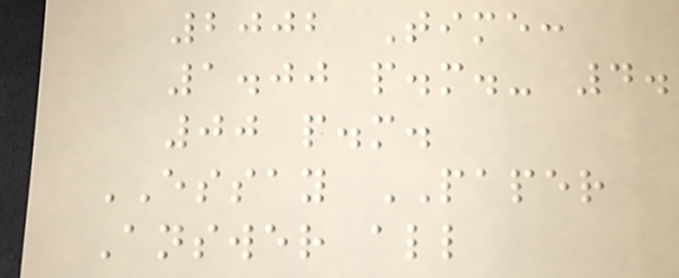2002 Time:
1.00 p.m.- 4.
00 p.m.
ESSAY PAPER
Answer all
